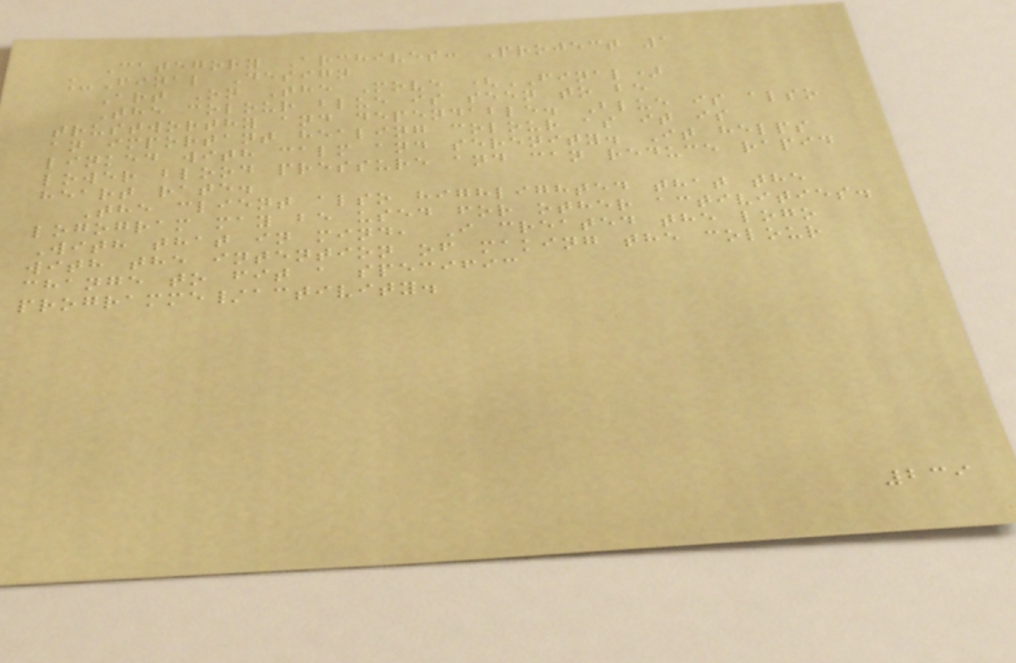Category Archives: Project 1
_Final Design
Art On The Move (FINAL)
The colour blue is seen to be
trustworthy and dependable. Blue is also
an important healing colour as it is
linked with calm and serenity. It helps
lower blood pressure and can reduce rapid
heart rate.
The client also highlighted that the
logogram may be used for other activities.
With that in mind, I created the logo
with the intention of making the colour
change to fit a specific
programme/activity.
239
